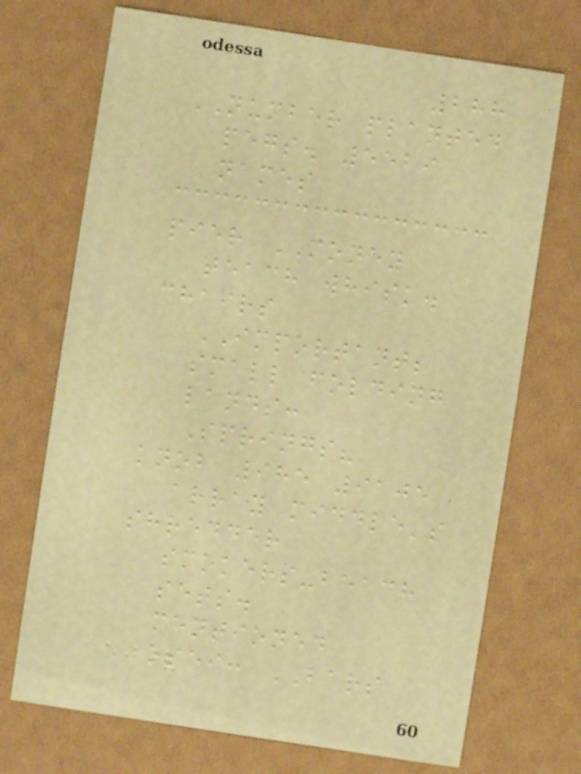288
NUMBER planted
pegs. 5529
names
pier MONEY
teach whisk.
chairs
IMPORTANT;
small folding
lands:
Springs?
knob 985 9105
array middle's
shredder
smokers-beach
sets.
mentioned
osei: BARS
